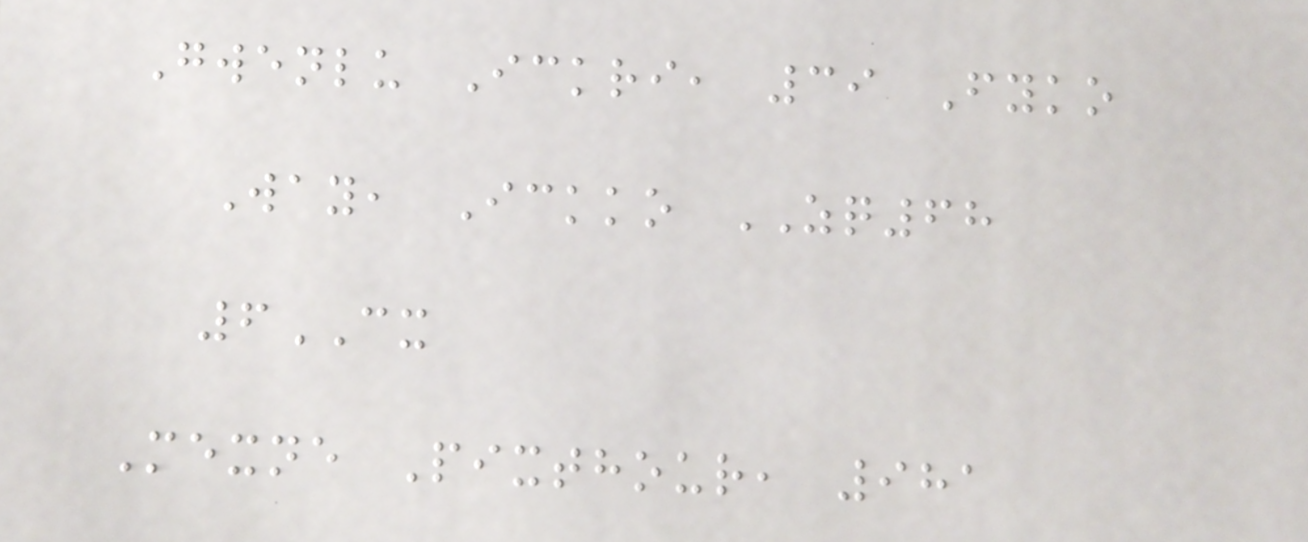Gwenlu Ickri, 39 Fyko
Way, Ickko ZQ68
6CX
Mexne Pixthour, 981
